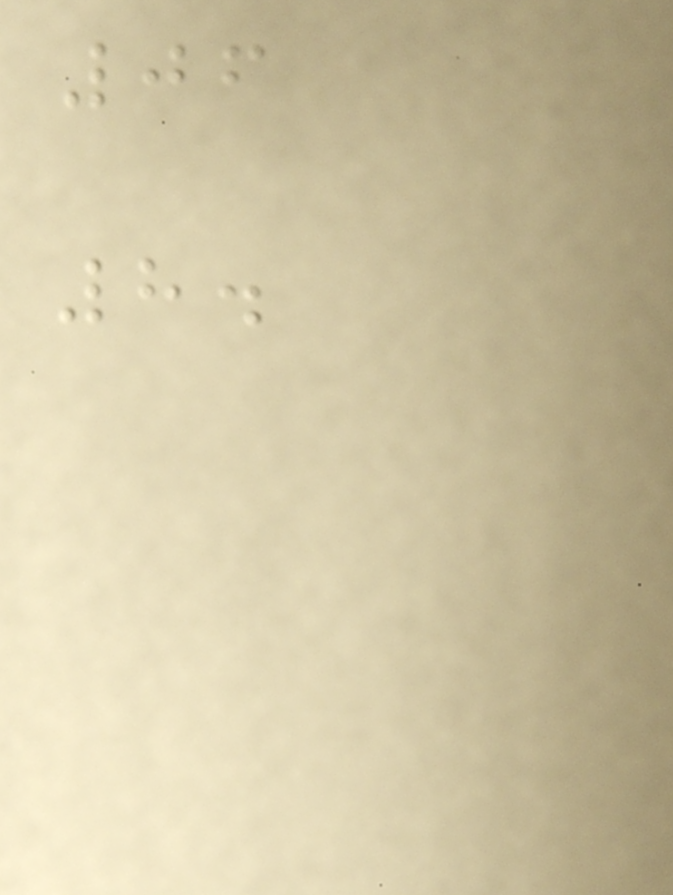06
8.
